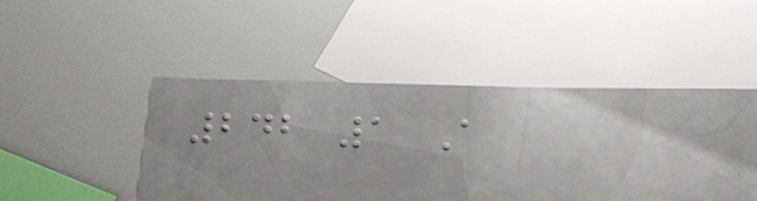242 1 A
